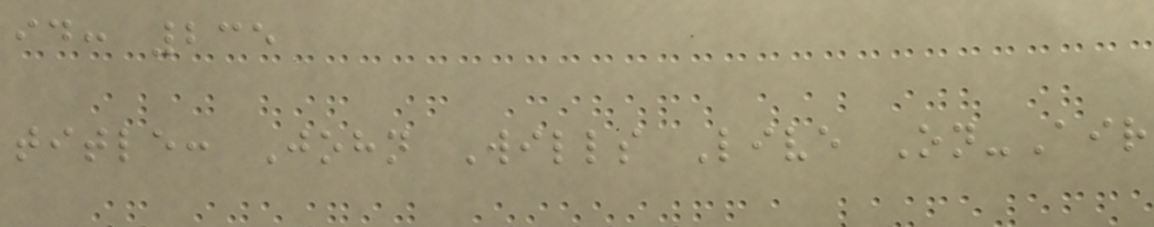id: 235
title: John Wills Live On-Air
